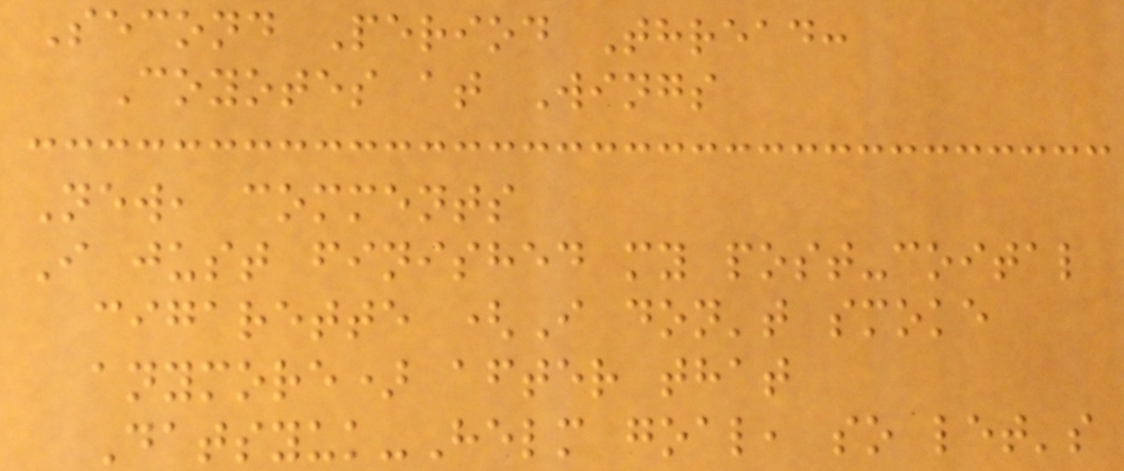Second Period Thread:
Coyotes at Wings
New, comments
I just finished my post-coital
cigarette (I don't smoke
anymore) after that
Datsyuk-Helm goal, so let's
